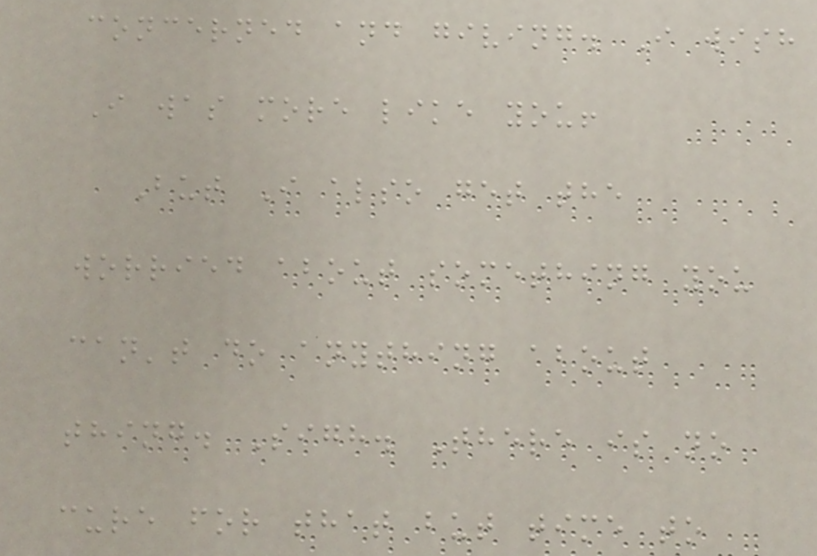concerned and giving. I wish
I was more like you!
But I also get the
worried about something you
can't do anything about
thing. Sigh. There is no
cure for that but time to
